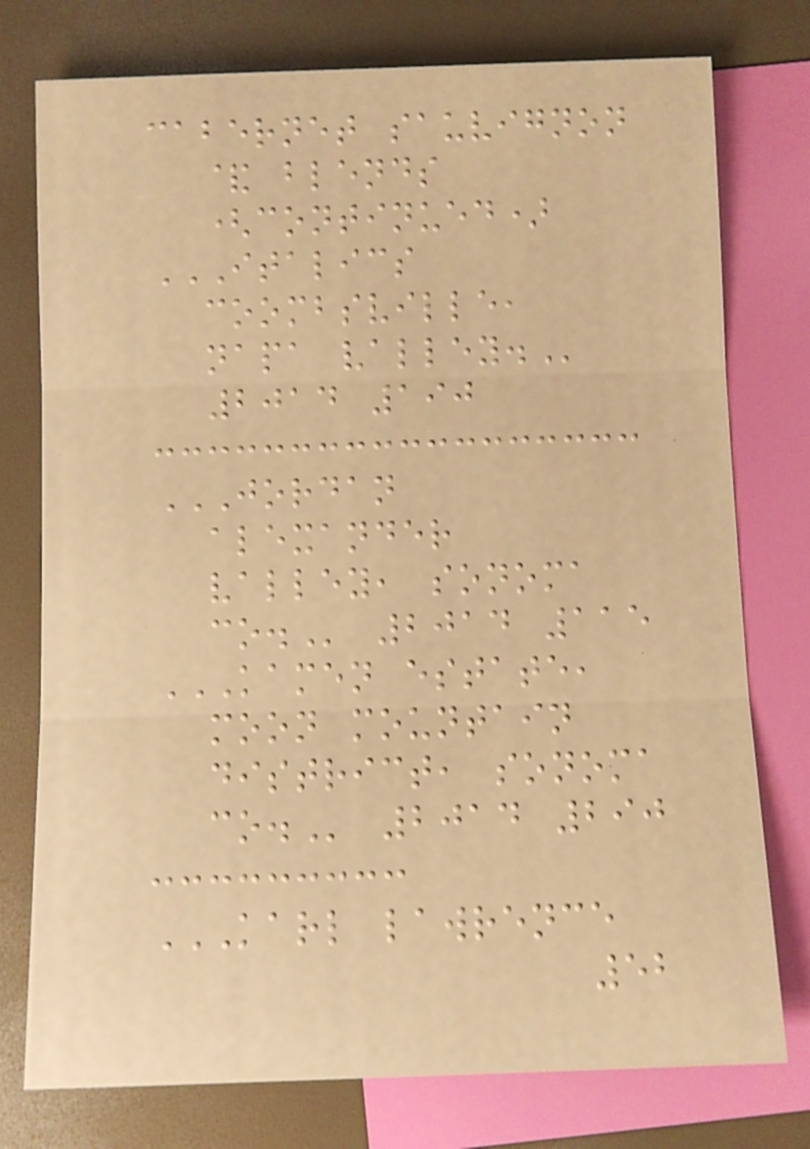cabernet sauvignon
& blends
(continued)
ITALICS
COOMBSVILLE,
NAPA VALLEY.
2014 190
JORDAN
ALEXANDER
VALLEY, SONOMA
CO. 2014 115
KAMEN ESTATE,
MOON MOUNTAIN
DISTRICT, SONOMA
CO. 2014 290
KARL LAWRENCE
52
